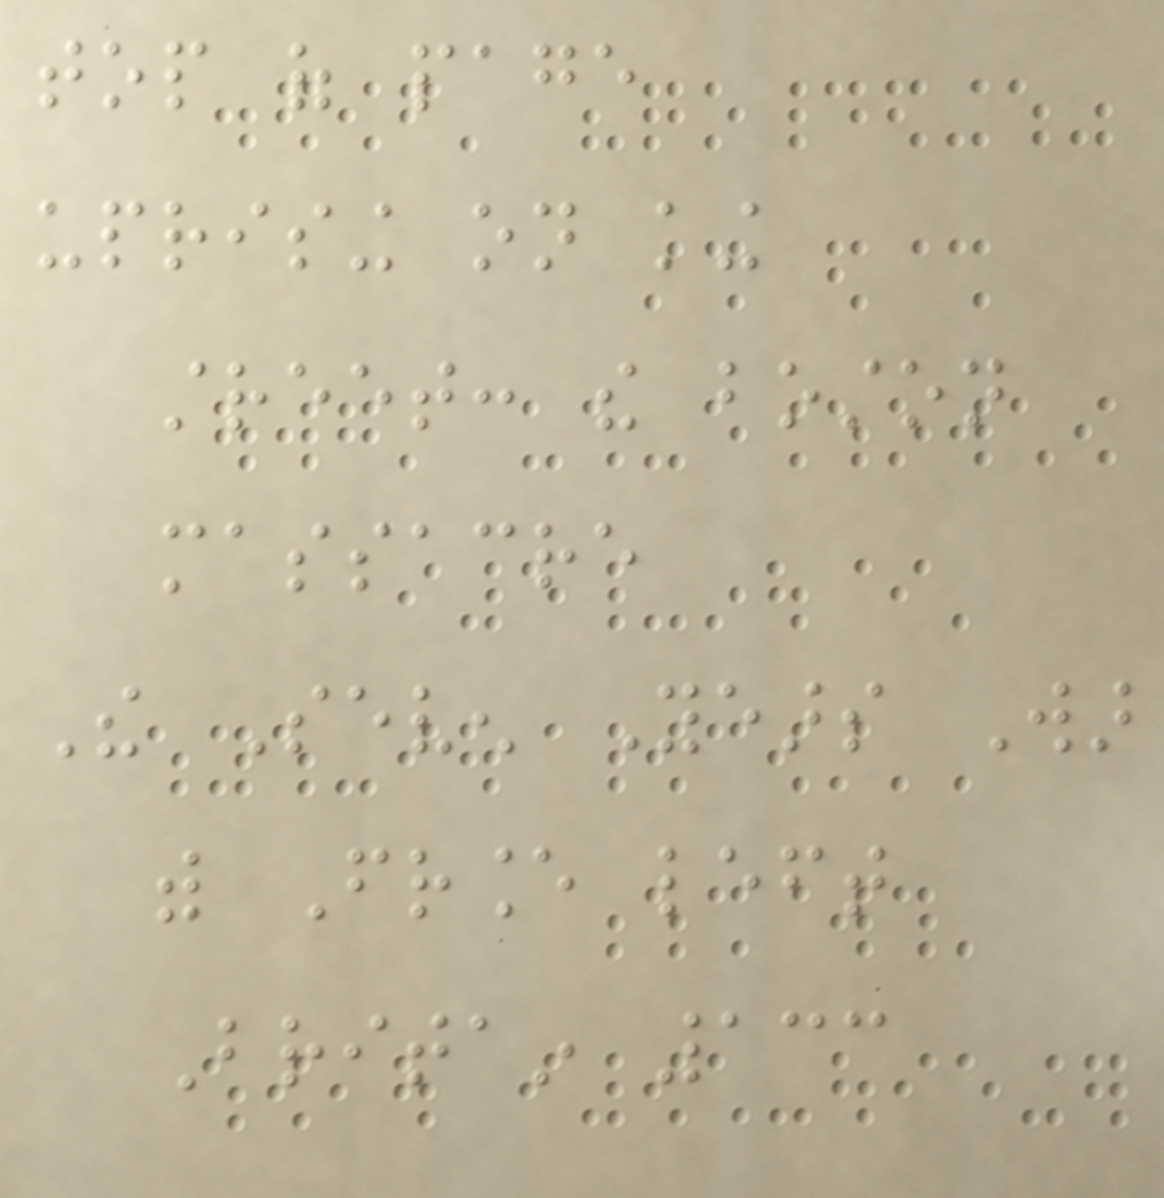top of page
uprising on king
street: the boston
massacre
The Seven Years War
with France left
Britain 133
